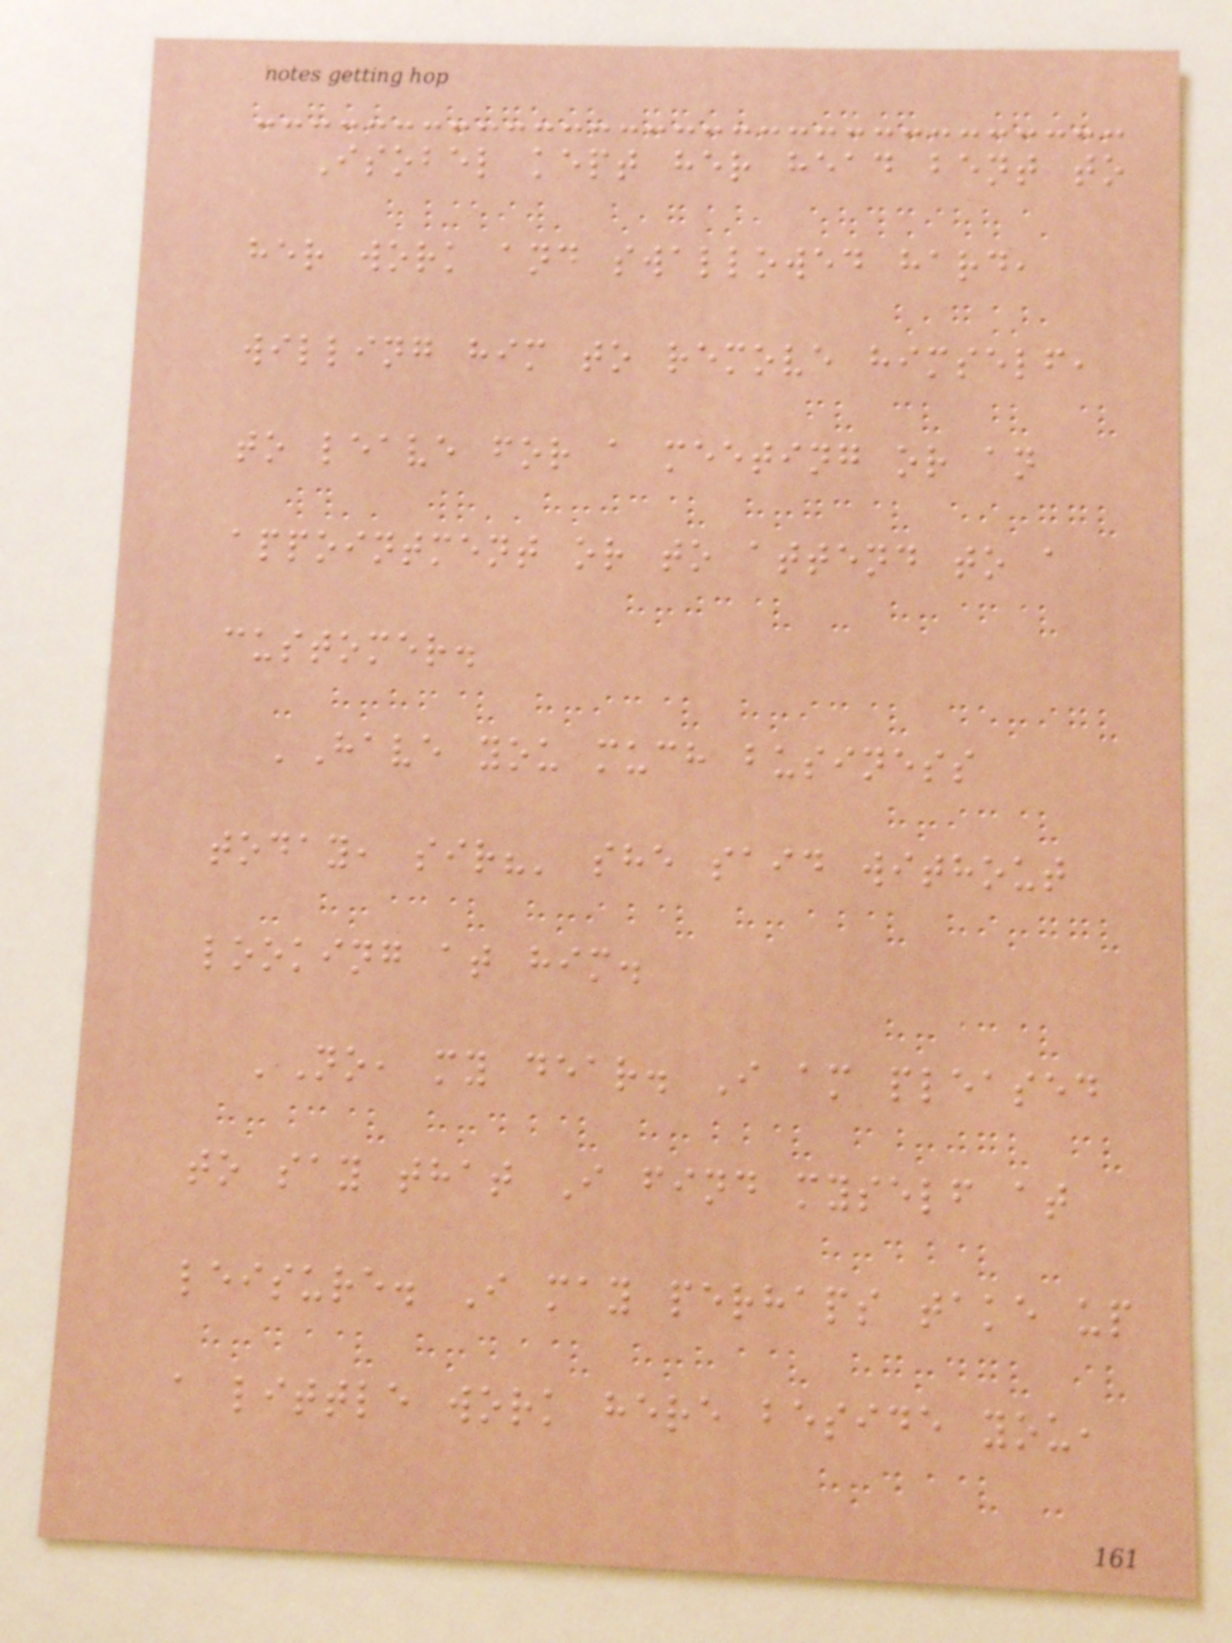Isobel kept her head bent to
her work and swallowed hard,
willing him to remove himself,
to leave for a meeting or an
appointment or to attend to a
customer.
'Have you much business
today, sir?' she said without
looking at him.
'No, my dear. I am pleased
to say that I find myself at
leisure. I may perhaps take up
a little work here beside you,
